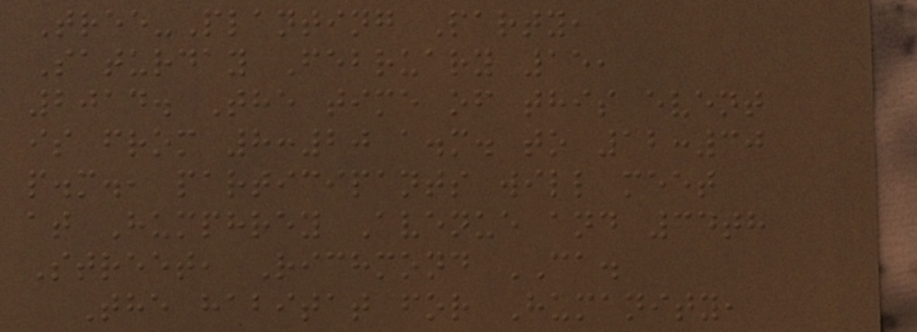Tree-Planting Party,
Saturday February 15,
2014. The time of this event
is from 8:20 a.m. to 12:30
p.m., participants will meet
at Humphrey Avenue and 34th
Street, Richmond CA.
The habitat for Humanity,
